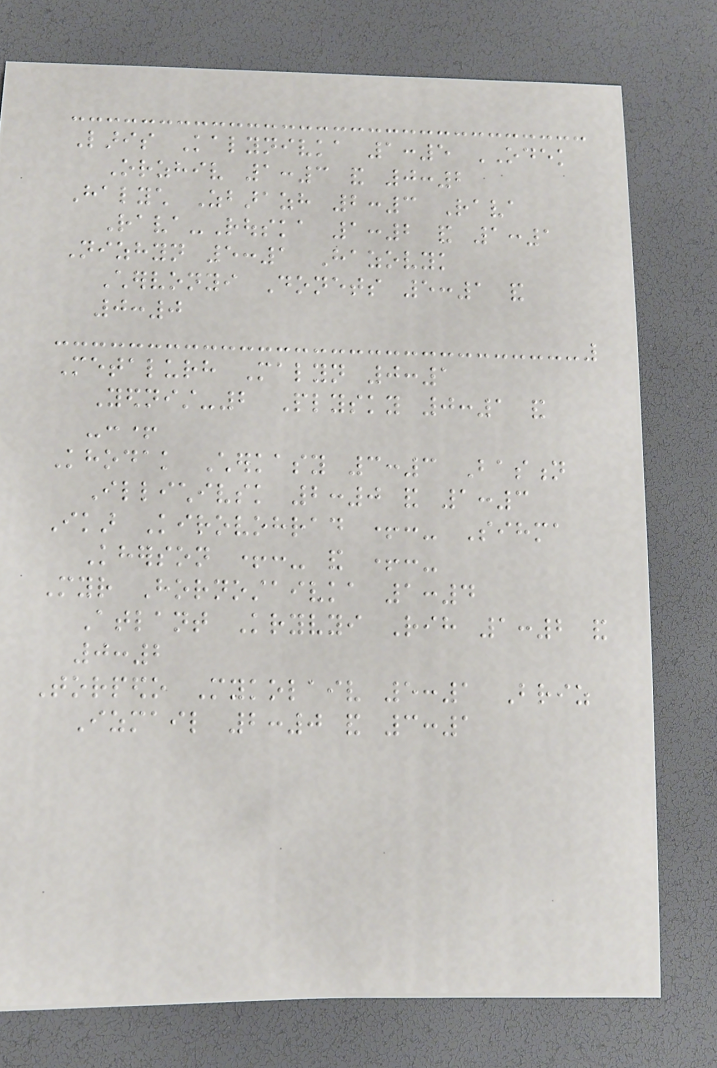Laris Kalynivka 1:5 ODEK
Orzhiv 1:3 and 0:2
Halych Zbarazh 2:3 Rava
Rava-Rouska 1:2 and 1:1
Nizhyn 5:1 Hazovyk
Chervonyi Donets 5:1 and
0:0
Metalurh Malyn 0:1
Yednist-2 Plysky 0:1 and
-:+
Khodak Cherkasy 3:3 Bastion
Illichivsk 2:0 and 1:3
Ikar Kirovohrad +:- Sihma
Kherson +:- and +:-
Myr Hornostaivka 1:4
Atlant Kryvyi Rih 1:2 and
0:2
Torpedo Mykolaiv 5:1 Briz
Izmail 2:0 and 3:1
